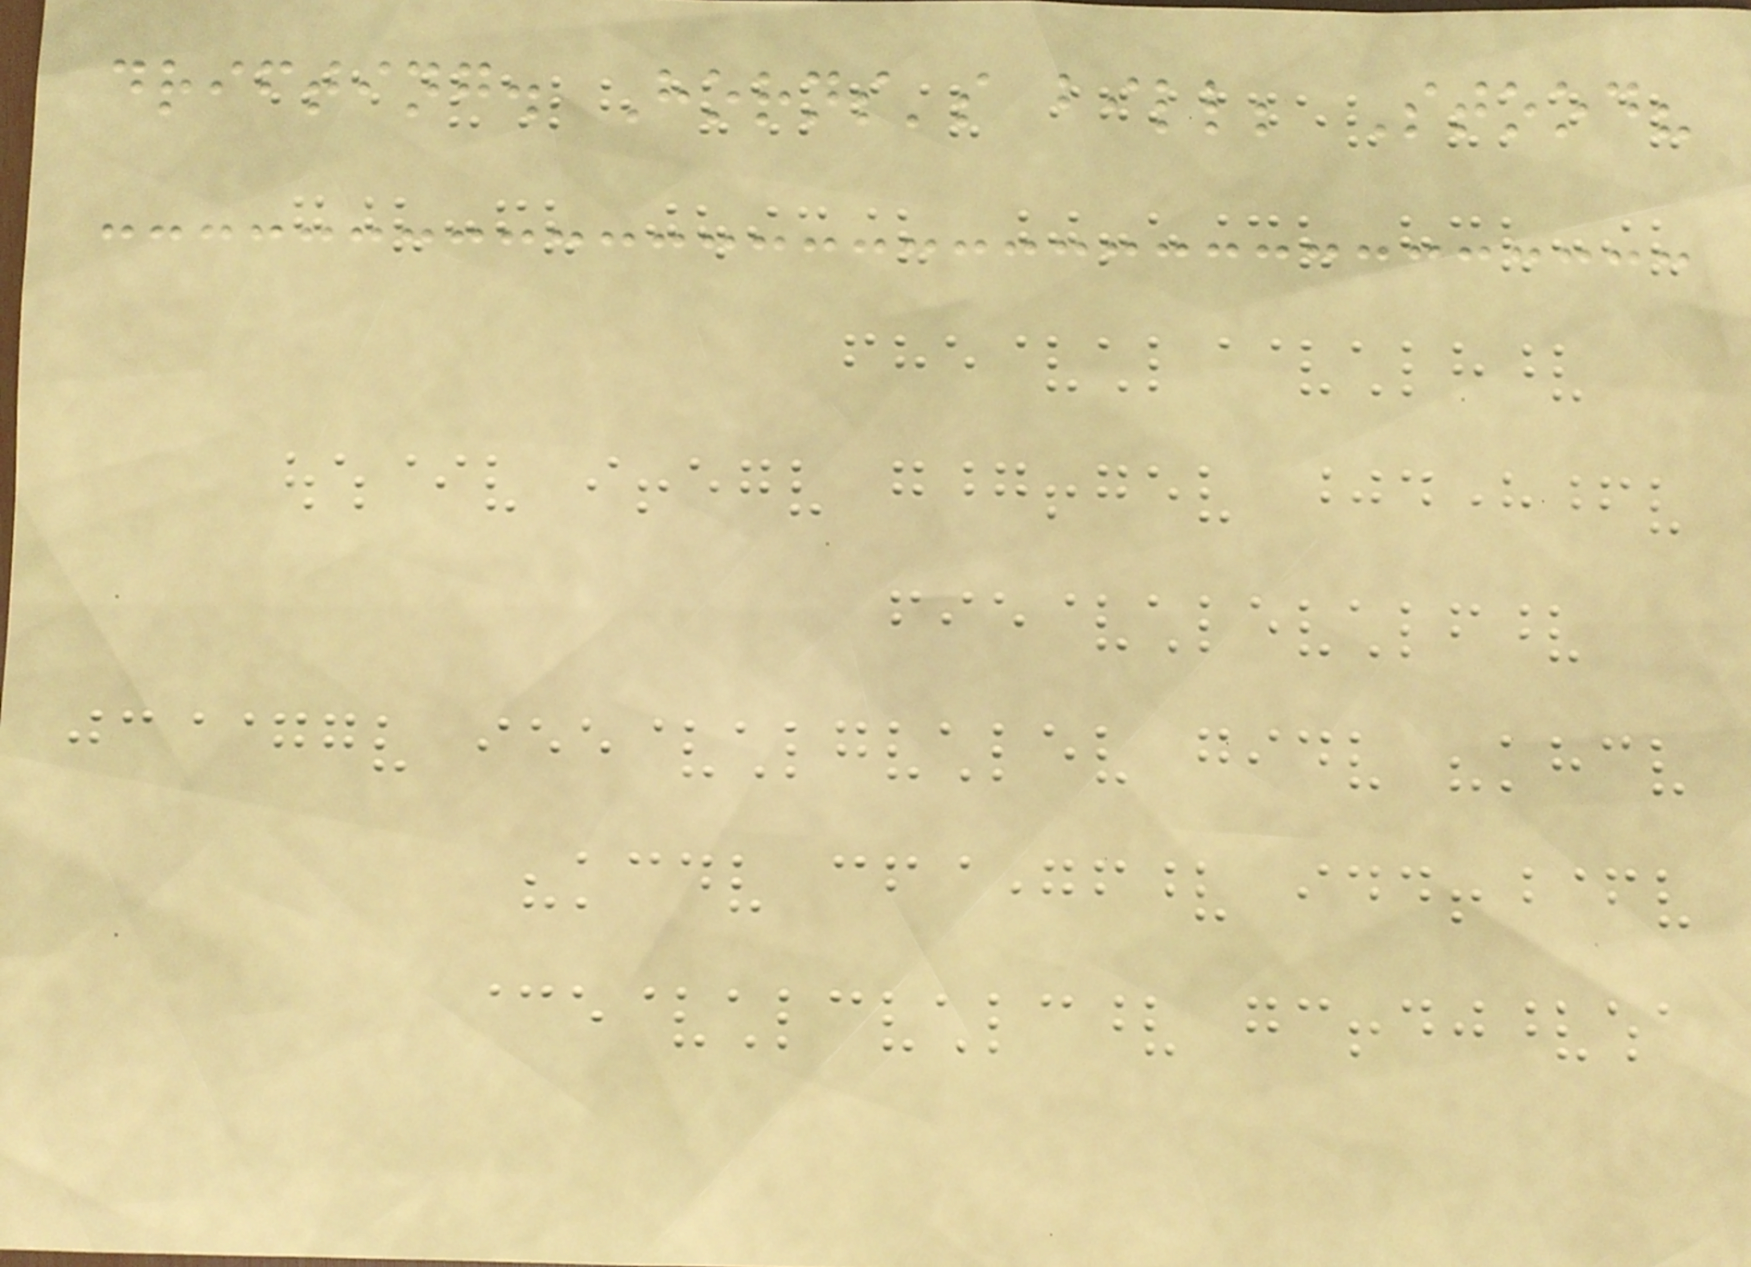drifting. Horns's bill; Stood?
